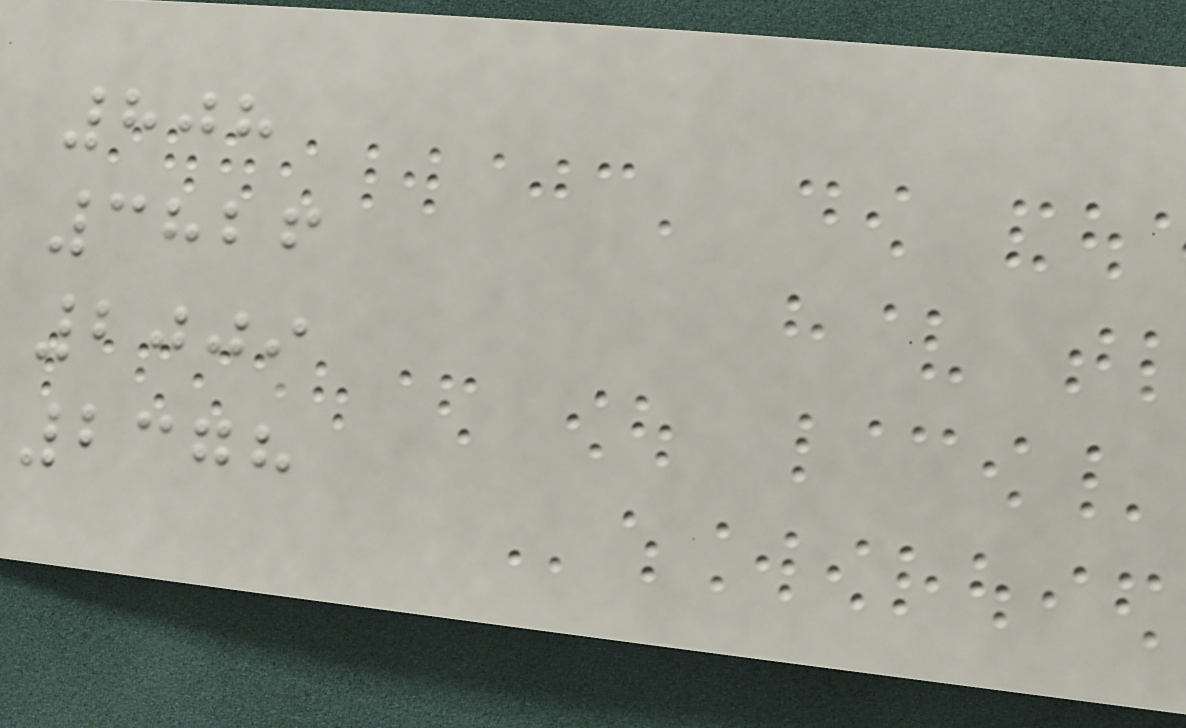808
3826
2009
2378
